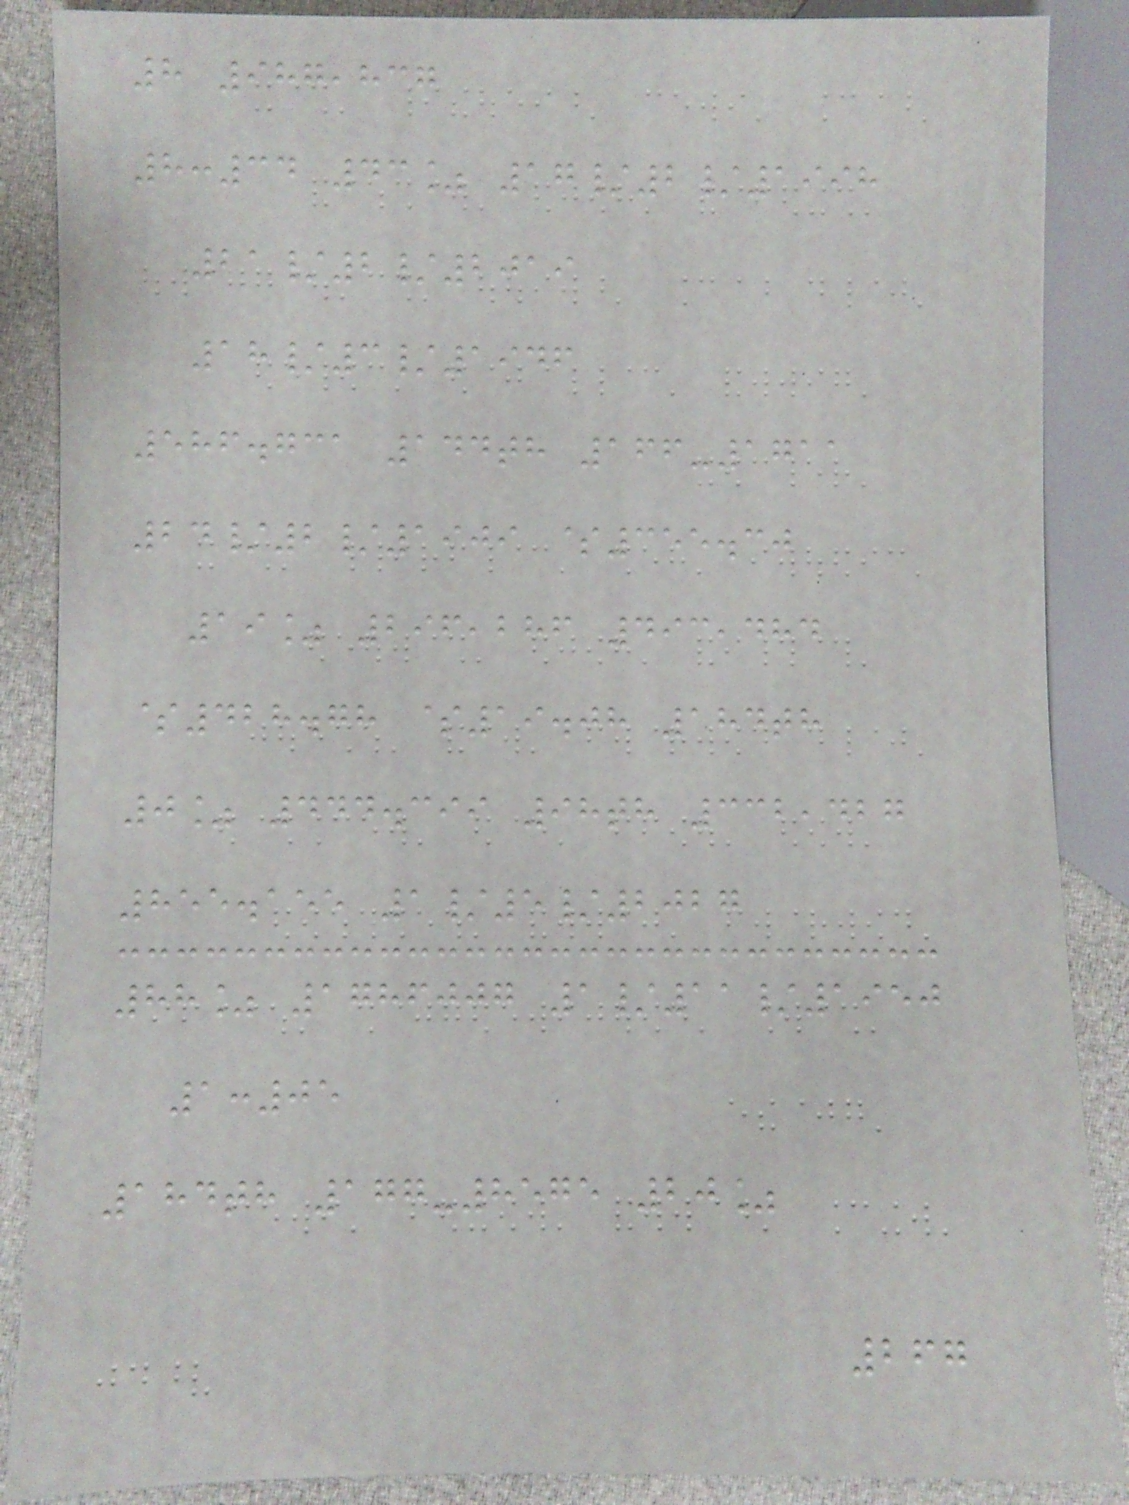8 987,837
8:34 43% 17/2/1998
21/2/2019
18/3/1946
586.731 144th 166-1711
24/2/1909 $355.30
19% 296,286 493,484
$428.78 $19.08 184th
0% 444.399 98th 332,427
855.155 1/5/2027
88% 1786007 1/11/1950
1:05
184th 177-8575 20%
267
